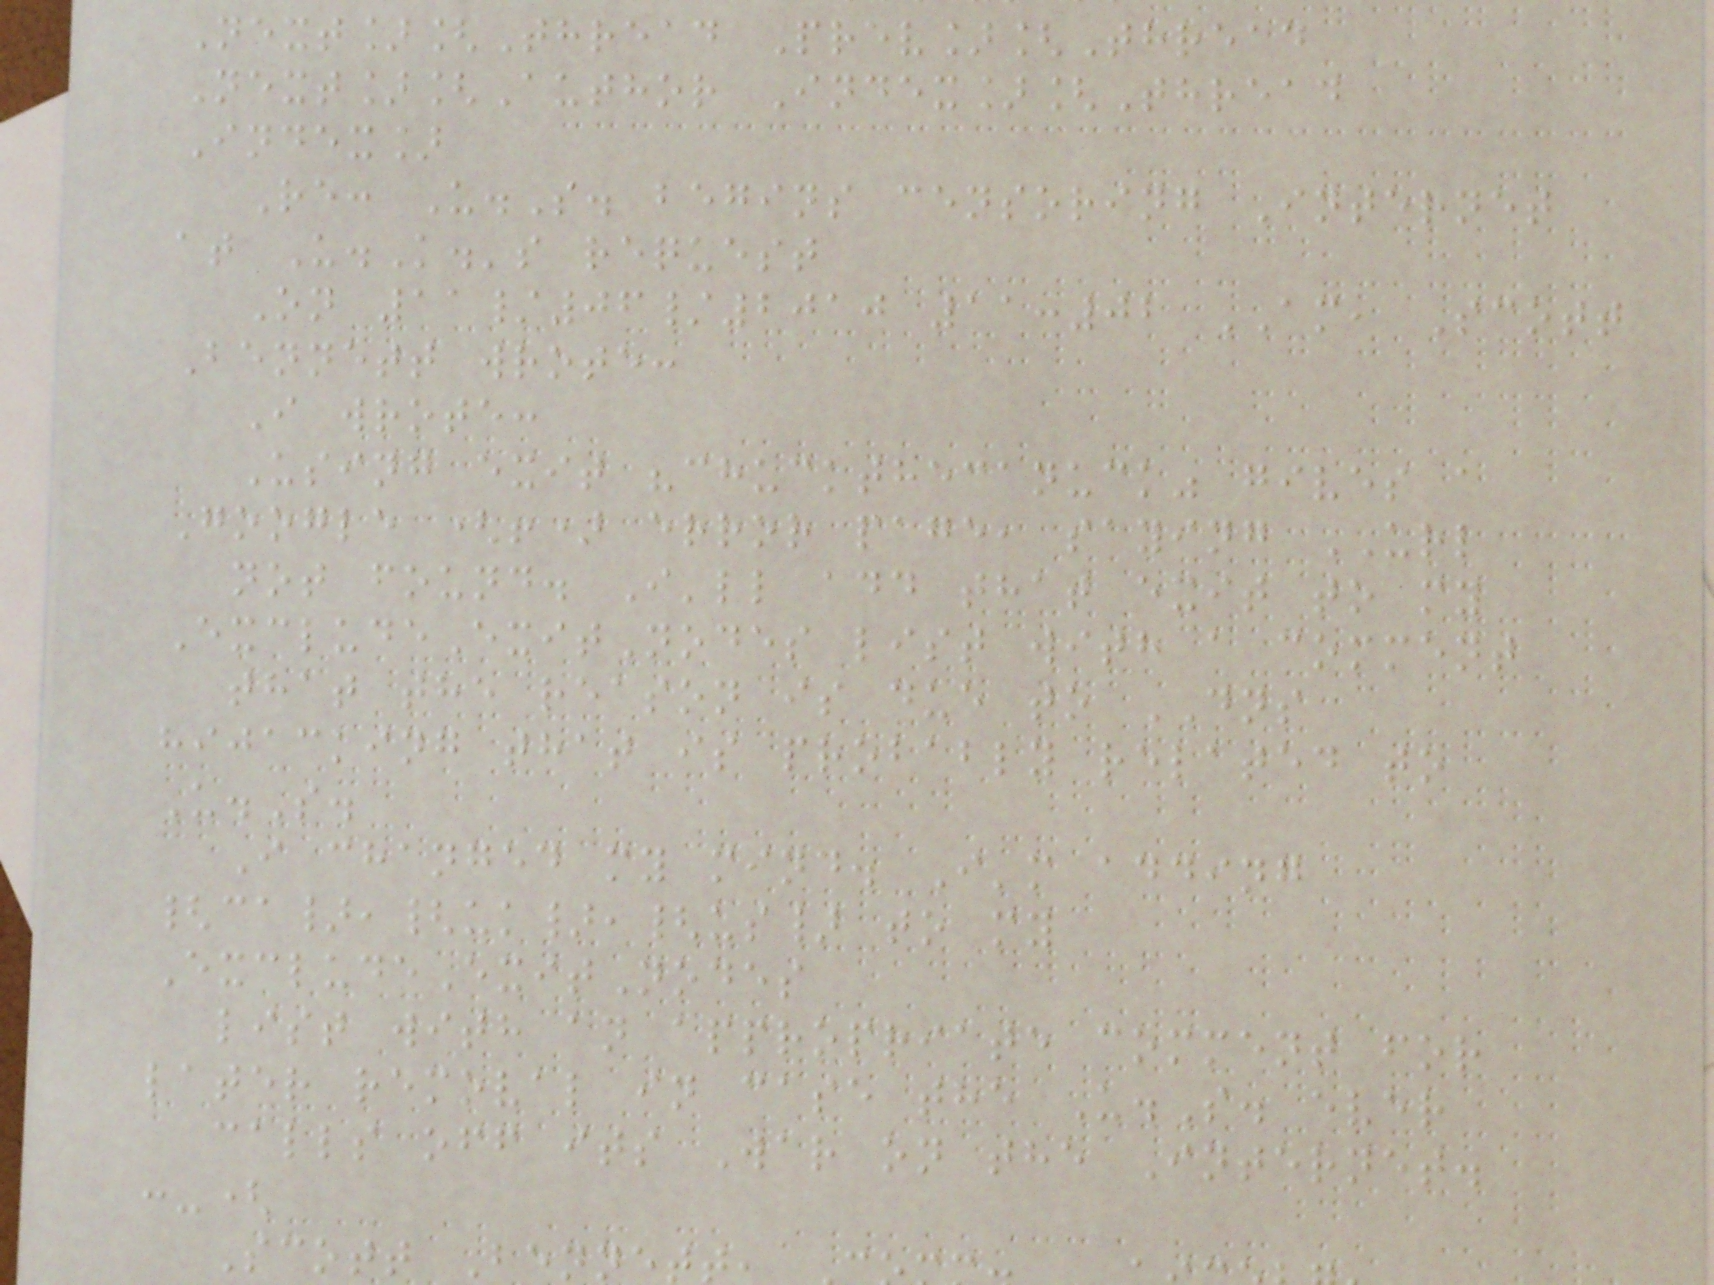Next][Thread Prev][Thread
Next][Author Index][Thread
Index]
Re: U.S. begins censoring Internet
at U.K.'s request
On 11/06/2010 11:02 AM, Scott
Bennett wrote:
I wrote:
Using exit "chuckthecanuck" gives a
Google (!) error page, saying URL
not found. I'll add that exit to my
ExcludeExitNodes list with a comment
that the reason is due to DNS
hijacking that is probably related to
U.S.
I changed my mind. I'm adding
{ca},{uk},{us} to my
ExcludeExitNodes
list with an appropriate comment for
later removal in case the U.S. ever
calls off its War on the Internet.
:-(
Scott Bennet
